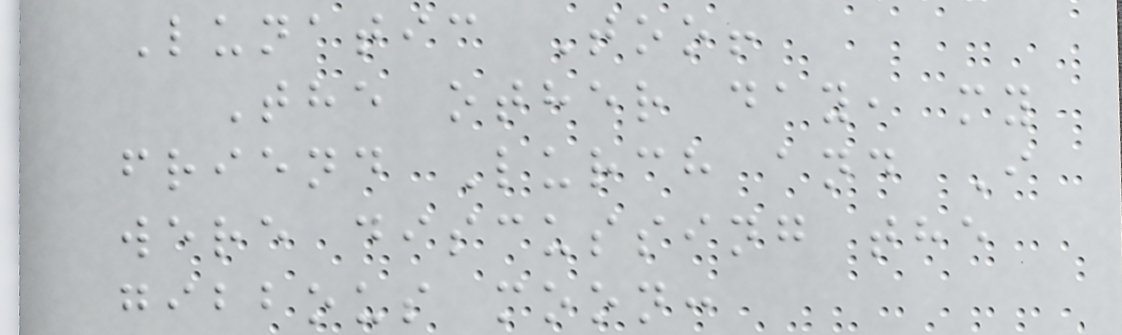Lunatic Too!
The other day, my
friend Lurch and I
were discussing the
gibbous moon:
